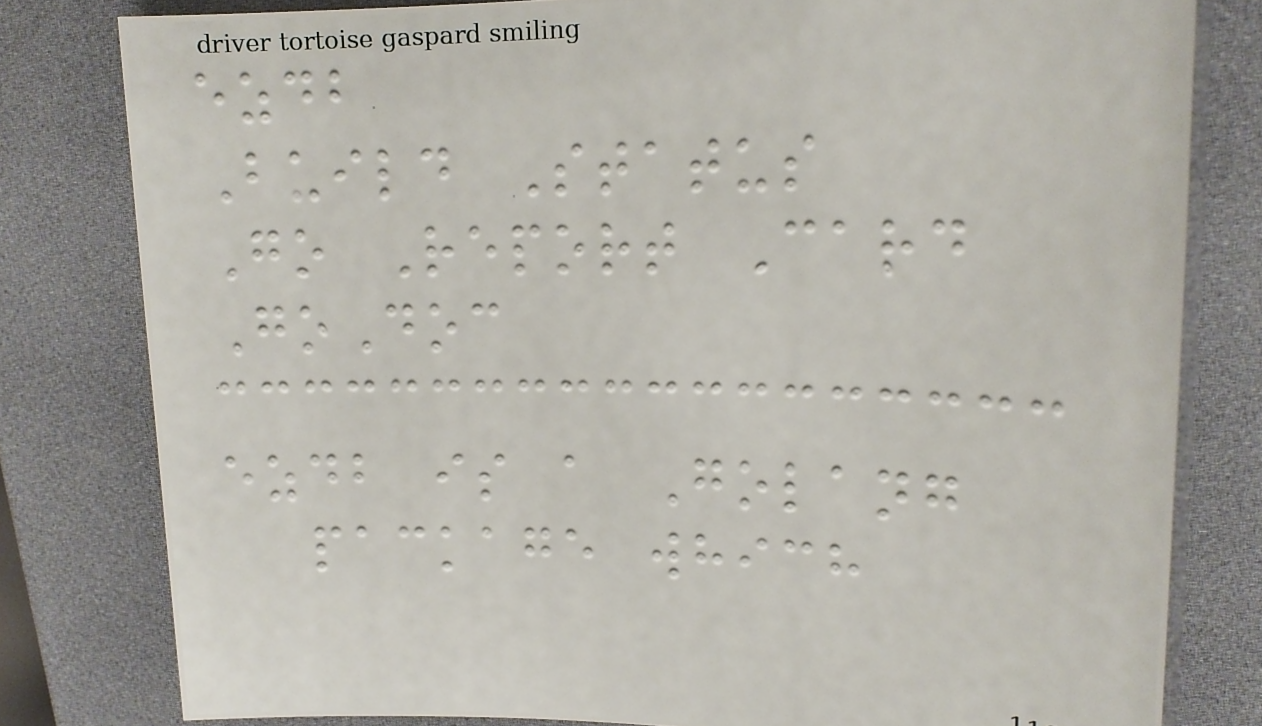ezdb
Build Status
Go Report Card
GoDoc
ezdb is a Golang
package which
